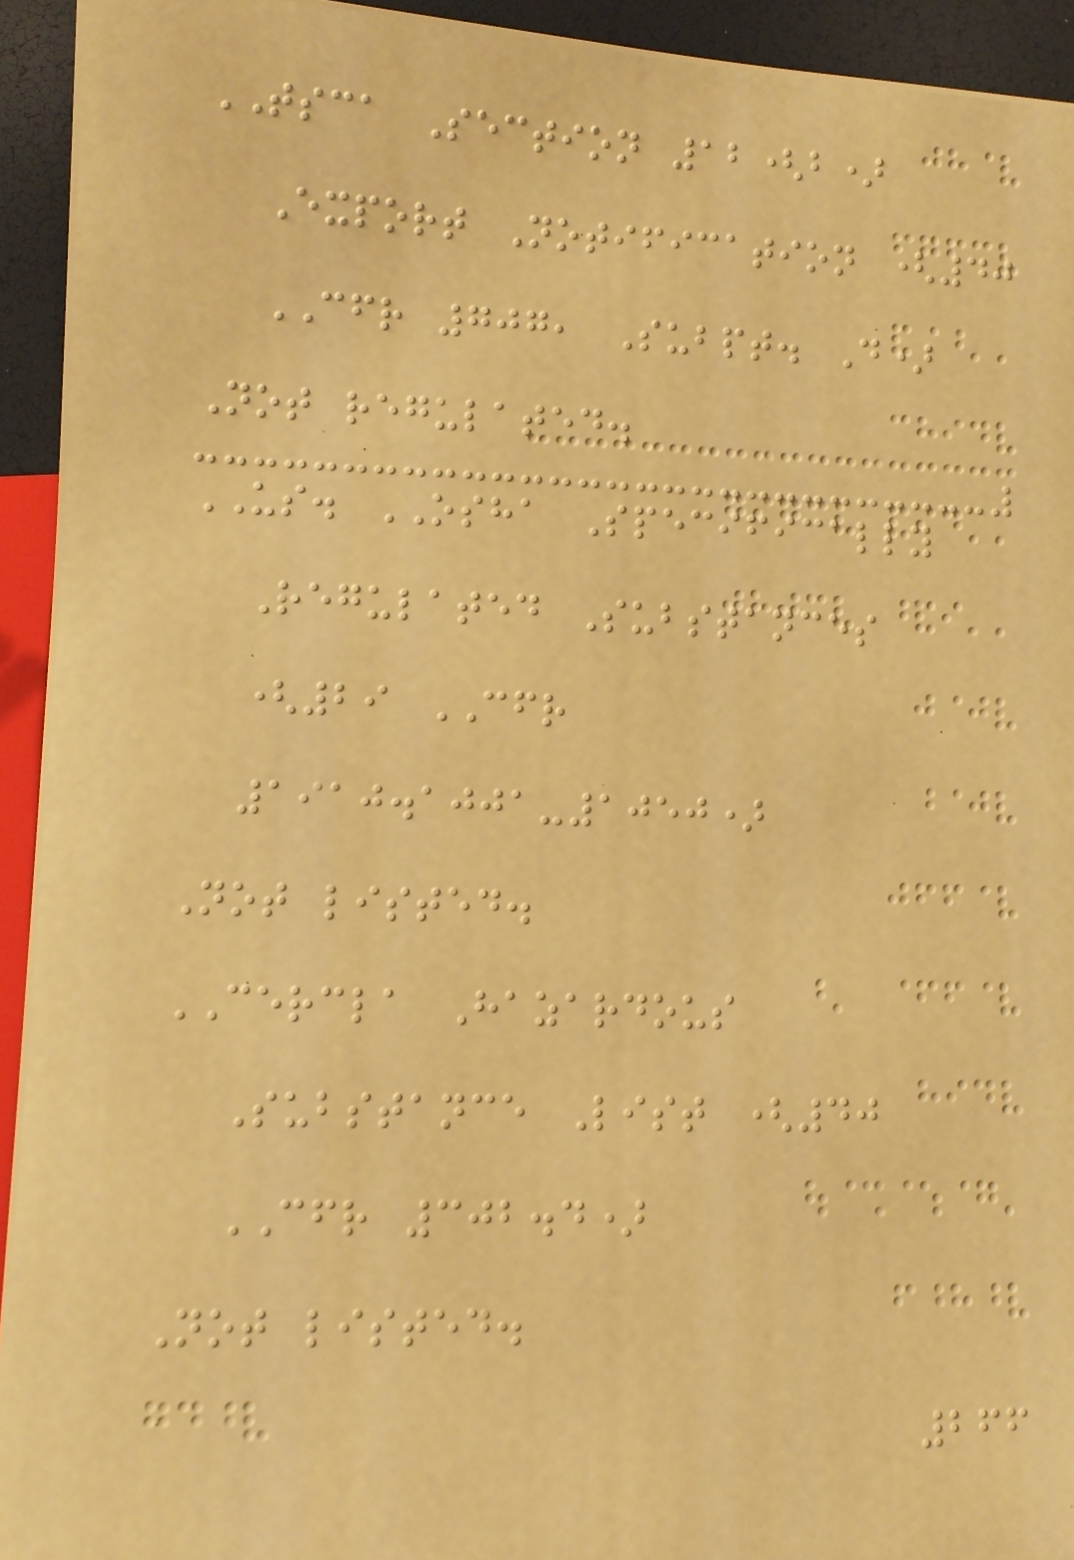TSCA Section 12(b)
Export Notification (40
CFR 707, Subpt. D)
Not regulated.
US. OSHA Specifically
Regulated Substances
(29 CFR
1910.1001-1050)
Not listed.
CERCLA Hazardous
Substance List (40
CFR 302.4)
Not listed.
266
